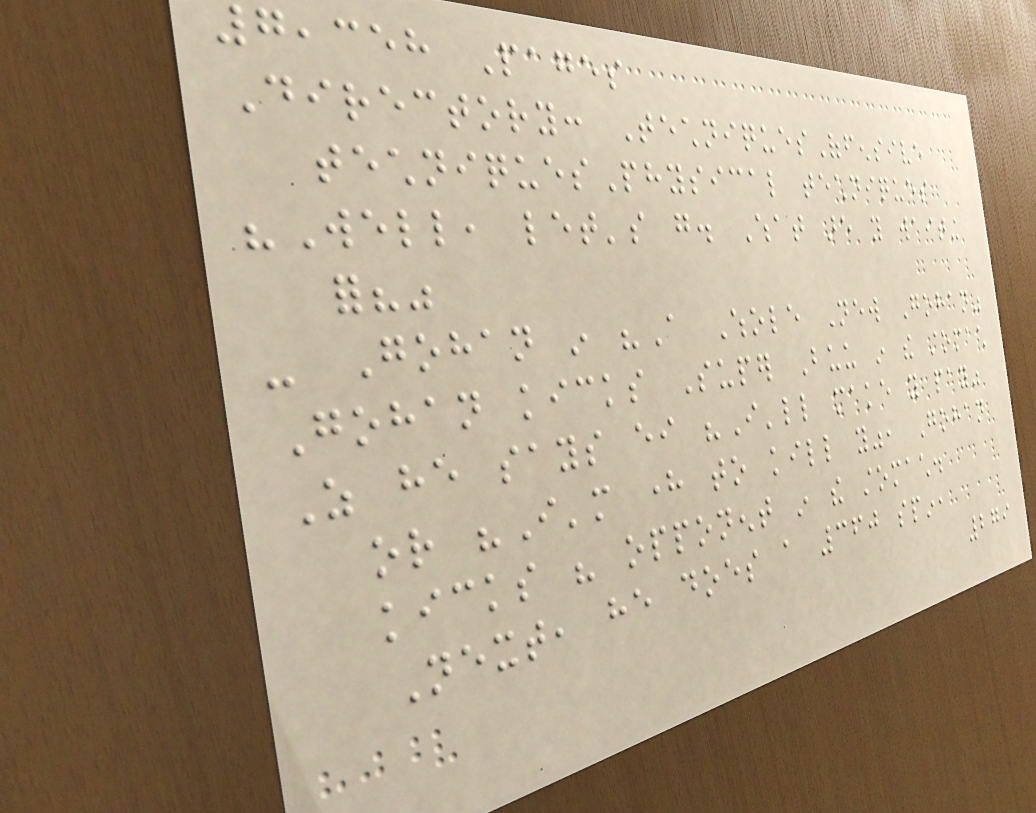7,358 Pages
Directory: TechniquesOffensive
techniquesPhysical techniques
"Well, let's go. What are you waiting
for?"
- Gohan in "A Whole New Gohan"
Gohan kicks Super Buu in the stomach
As he says either "I'll make you pay"
or "I'm here to kill you", Gohan
kicks his opponent in the stomach.
Next, he does a 360 spin,
279
